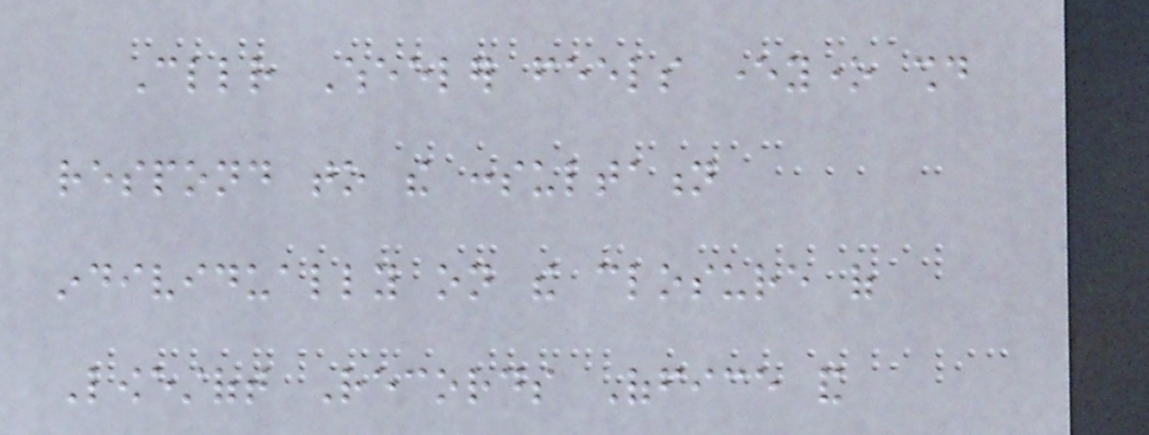Cllr Wheeler feels everyone should
respond to the consultation
individually on the closure of
Lowestoft Records Office and
